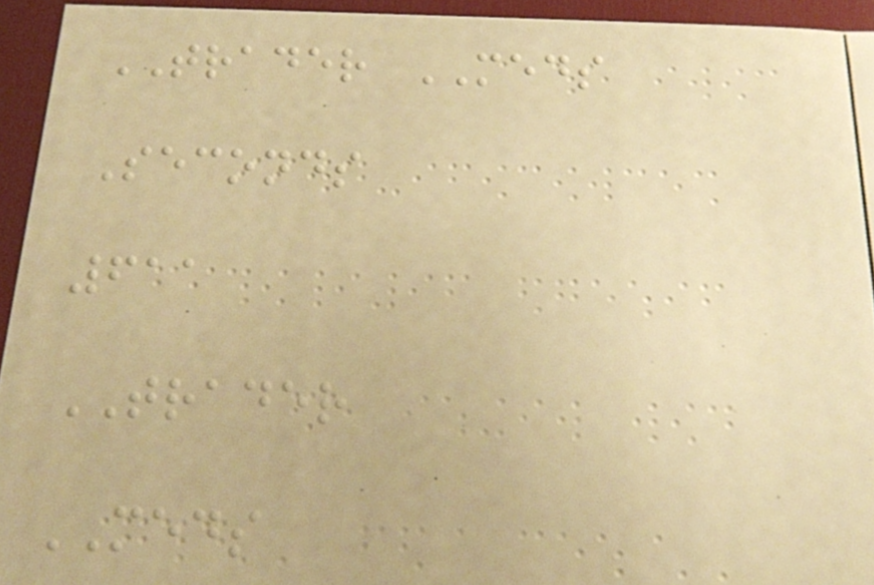TRADER MEDS
Seconds
611
TRADER
MEDS
